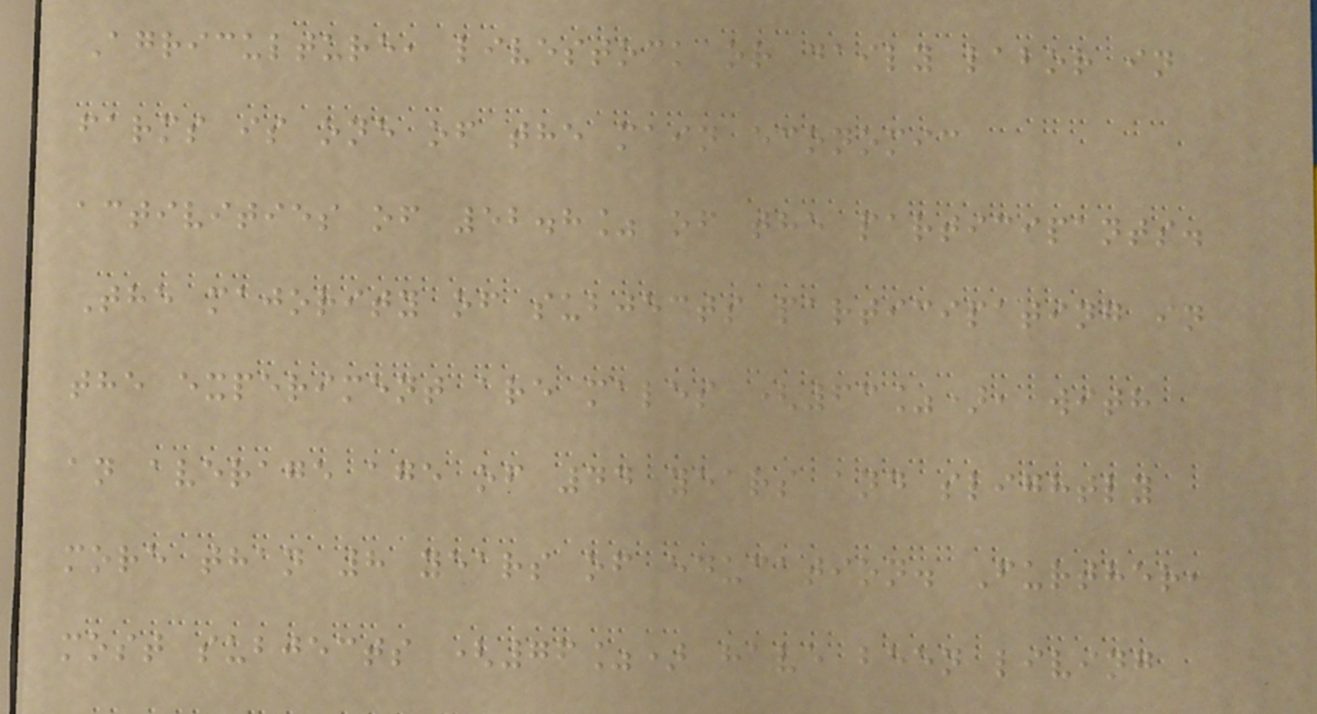Agriculture, livestock or daily labor in
farms is one of the main economic
activities of 52.8% of the participants.
The majority of subjects participating in
the experiment are males (63%), with
an average age of 44 years and slightly
more than 8 years of education. Further,
most subjects (76%) have been living
